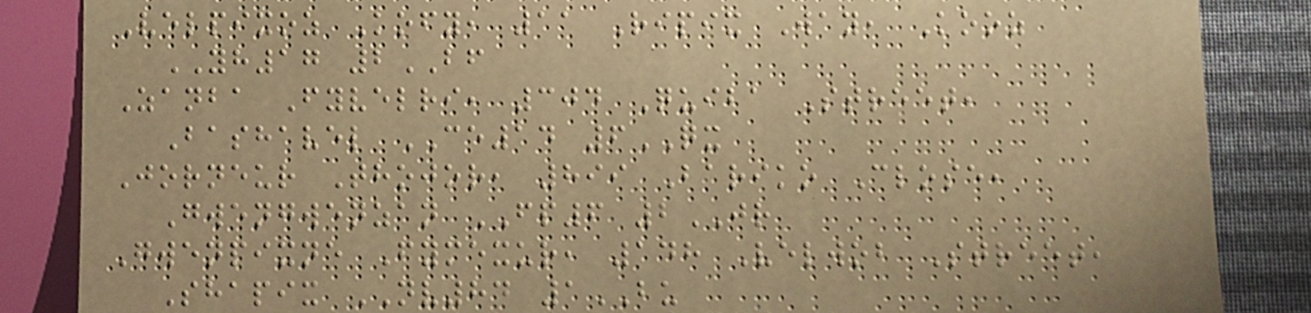Velpixoz Kofy, 11 Ripix Way, Kooz
YH17 2BF
Zanba Fyvelri, 304 Quiba Street,
Bashavel CE14 6QX
Jorneur Thojor, 899 Bariko Close,
Gwengwenzan FP6 2JR
Gwenpixne Fymexur, 148 Velwob Street,
Shapix NV84 1BU
